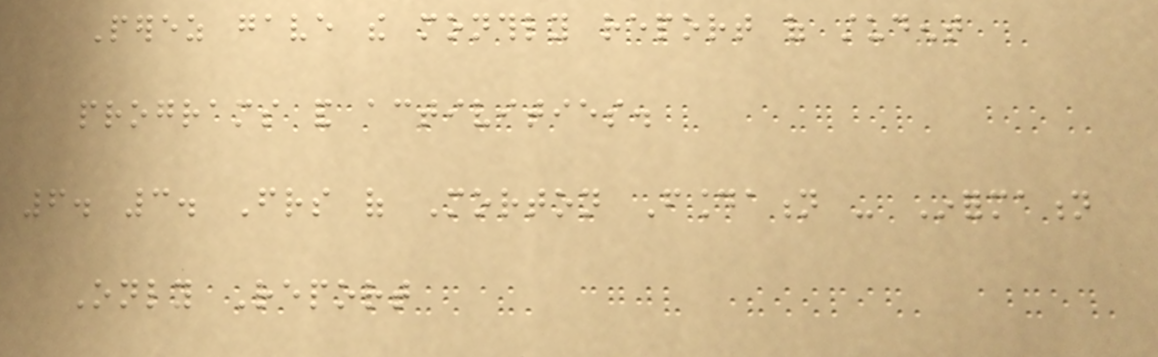Perez gave the monthly report of student
programs and activities.
6. 3. Friends of Morton Foundation - Information
Only Report
